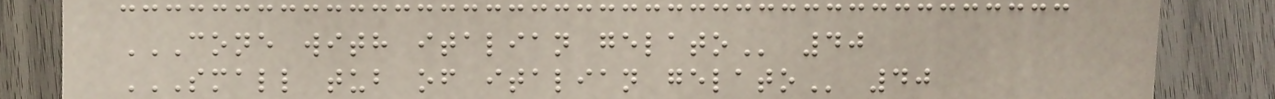CONE WITH ITALIAN GELATO 40
SMALL TUB OF ITALIAN GELATO 40
